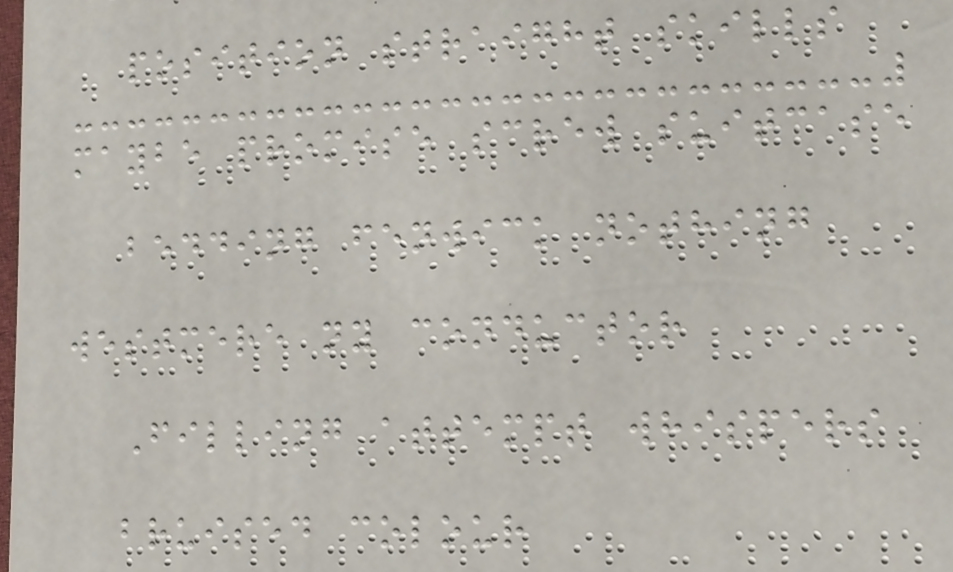position straight skills
maybe promise screw suitcase
bedding fenwick nothing
westmere ny conductor
Filling attempt whispers
bruised colour
